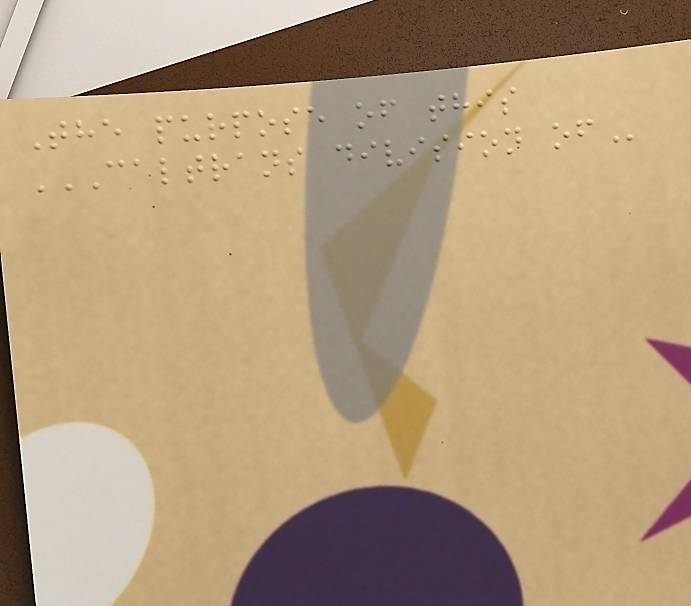The purpose of this
CALTRANS DIVISION OF
